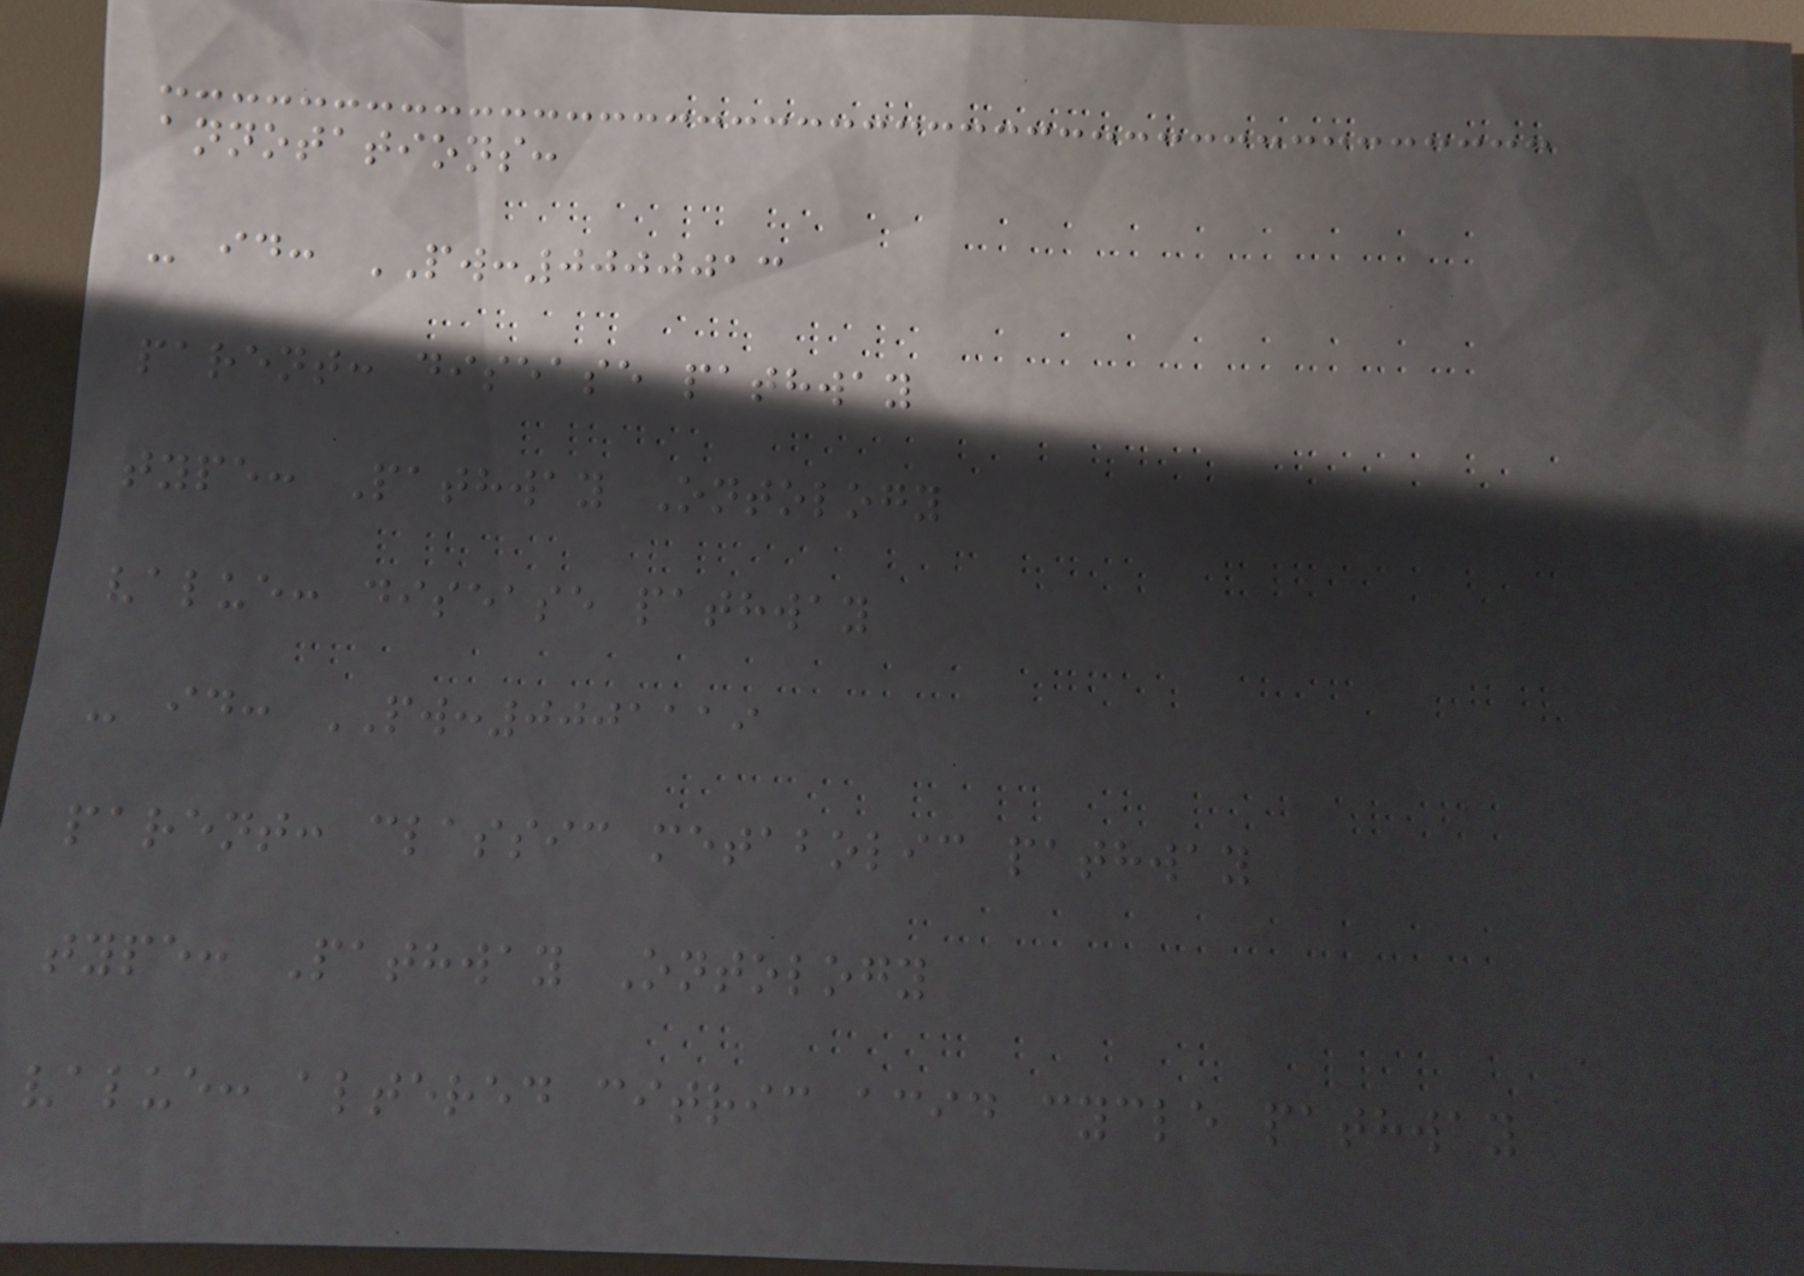annotations:
- id: PW:0000013
parent: disease pathway
type: Pathway Ontology
value: disease pathway
- id: PW:0001119
parent: classic metabolic pathway
type: Pathway Ontology
value: altered citric acid cycle pathway
